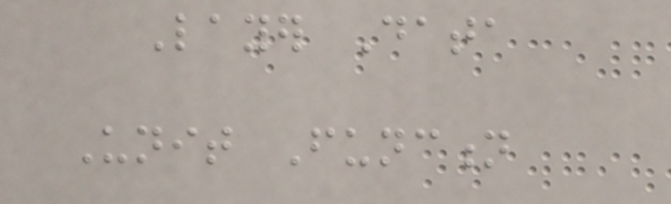Layer Data
Unit Function
